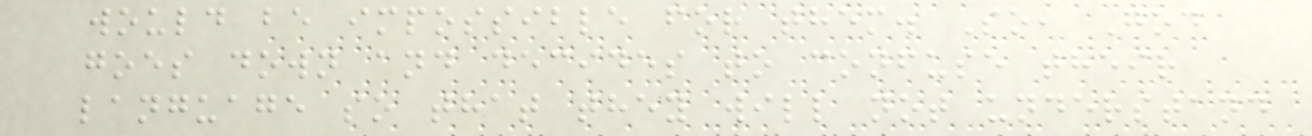would be impossible for them. So, God
goes down and decides to confuse their
language so that they will not understand
